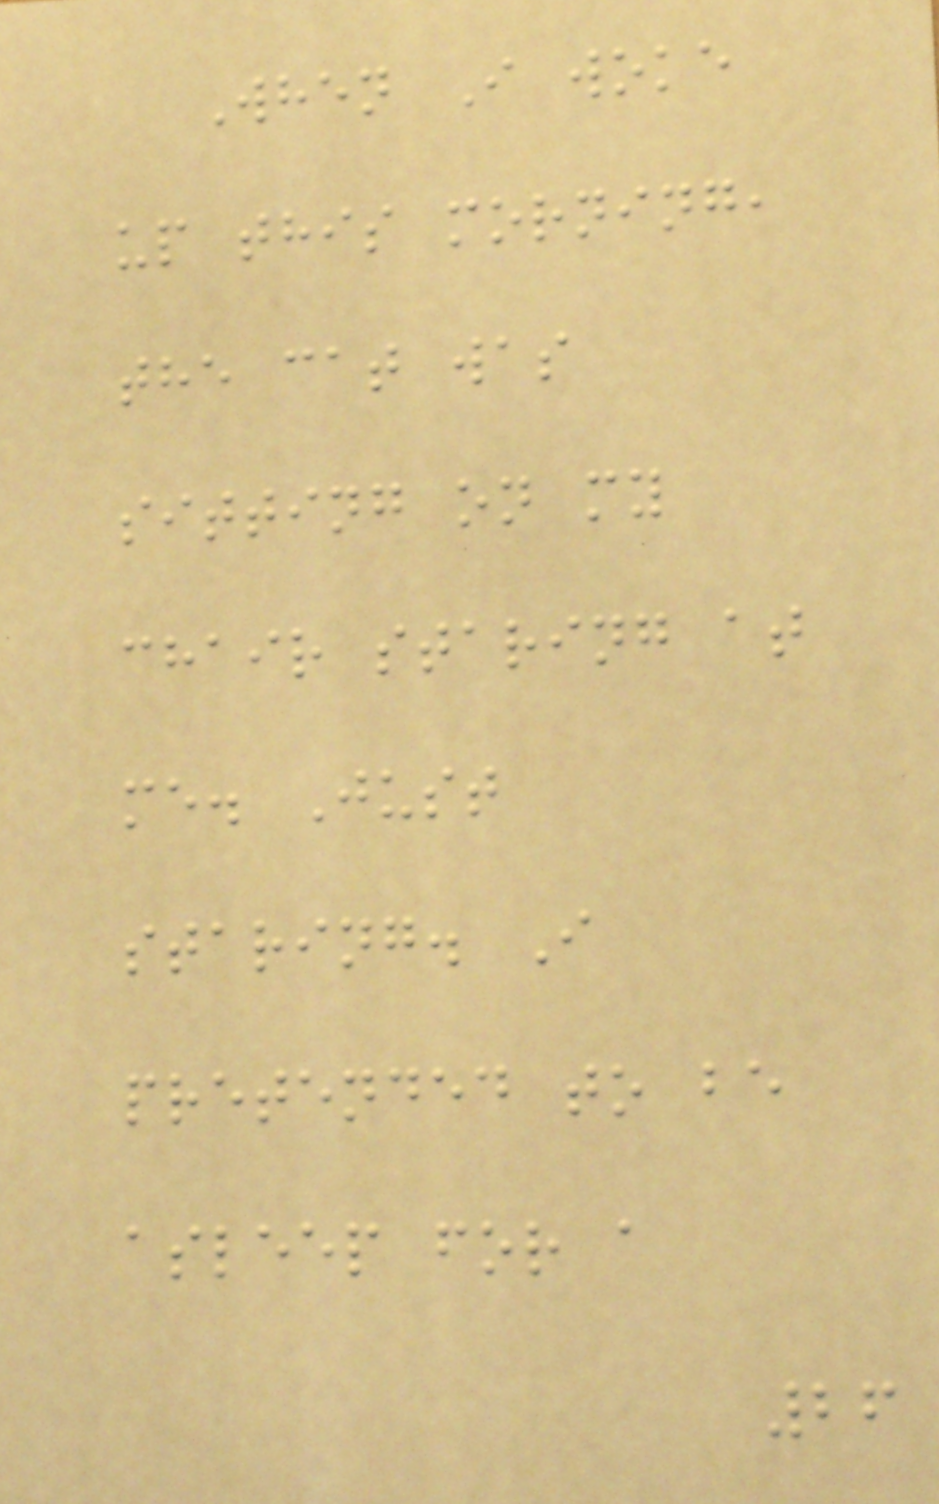When I woke
up this morning,
the cat was
sitting on my
chair staring at
me. Just
staring. I
pretended to be
asleep for a
26
